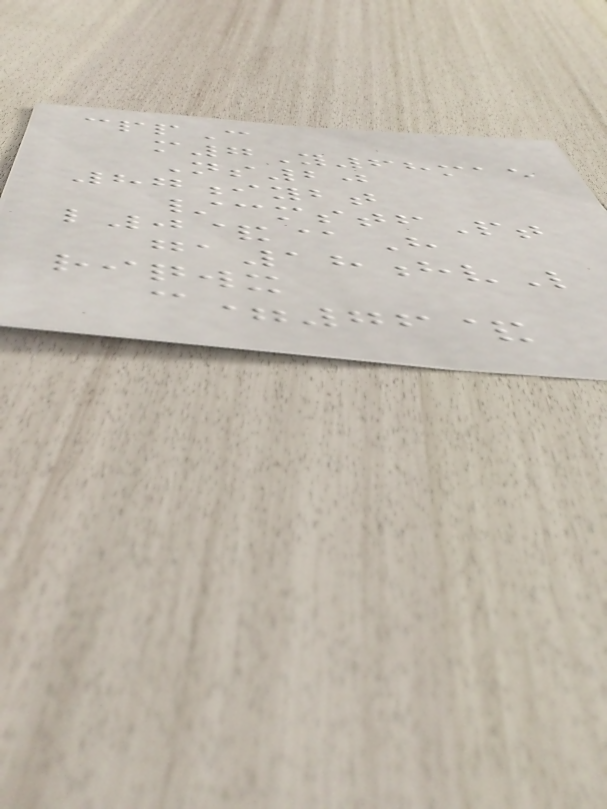cppC
m7Y68mae
Ns20
87iybt
/cmstfPt
l0&@H
ga18hvL
riqwx
c=76&
